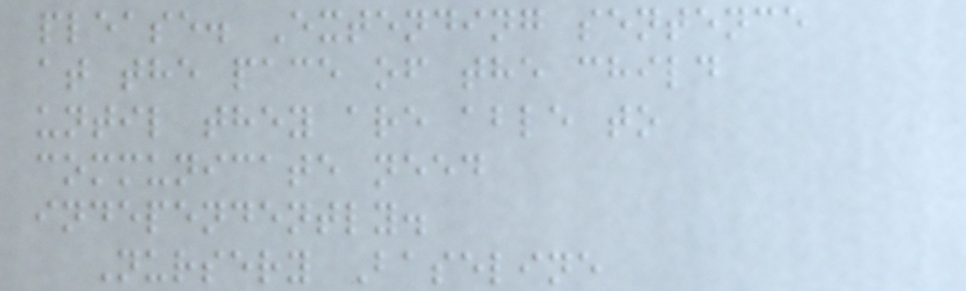please. Extending sentence
at the pace of the child
until they are able to
communicate need
independently.
Nursery Baseline
